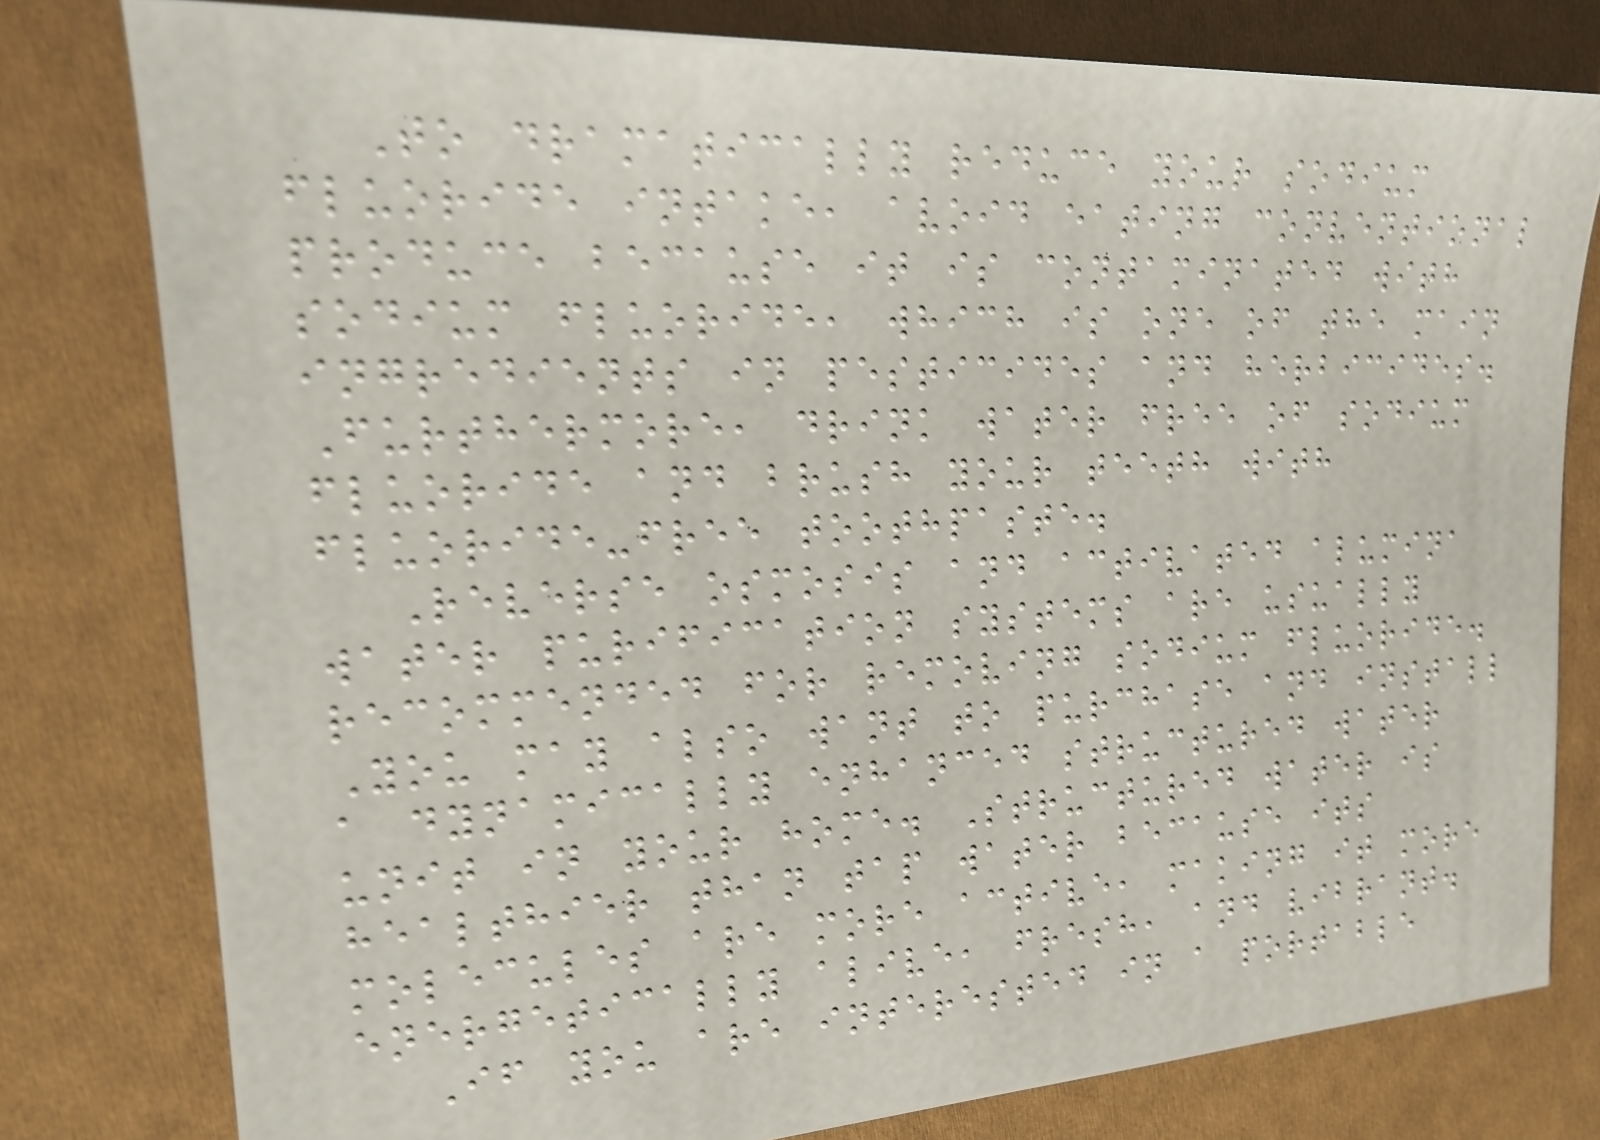To dramatically reduce your sodium
fluoride intake, avoid eating conventional
produce because it is contaminated with
sodium fluoride, which is one of the main
ingredients in pesticides and herbicides.
Furthermore, drink water free of sodium
fluoride and brush your teeth with
fluoride-free toothpaste.
Reverse osmosis and activated alumina
water purification systems are usually
recommended for removing sodium fluoride.
You may also want to purchase and install
a dynamically enhanced structured water
unit in your home. Structured water is
healthier than tap water because its
molecules are more active, making it more
energetically alive, fresh, and vibrant.
If you are interested in a portable
